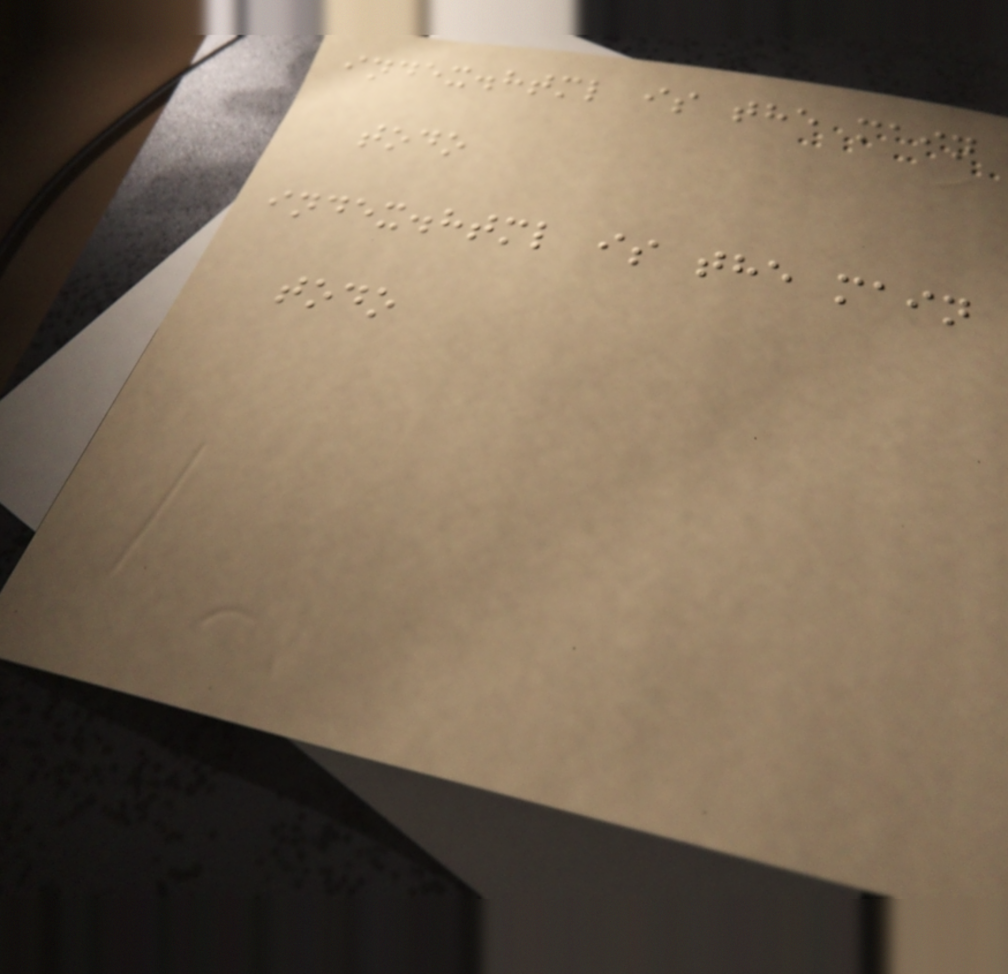index.html is the main
todo
index.html is the main
todo
